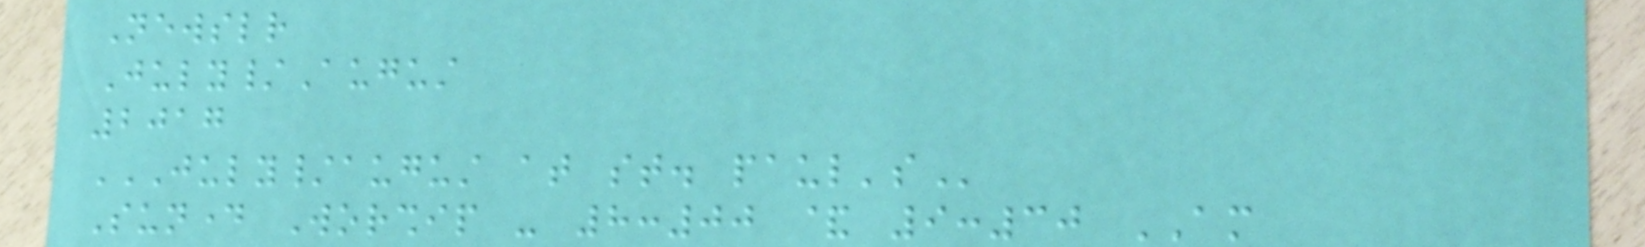Newsletter
July/August
2017
JULY/AUGUST AT ST. PAUL'S
Sunday Worship - 8:00 & 9:30 AM
